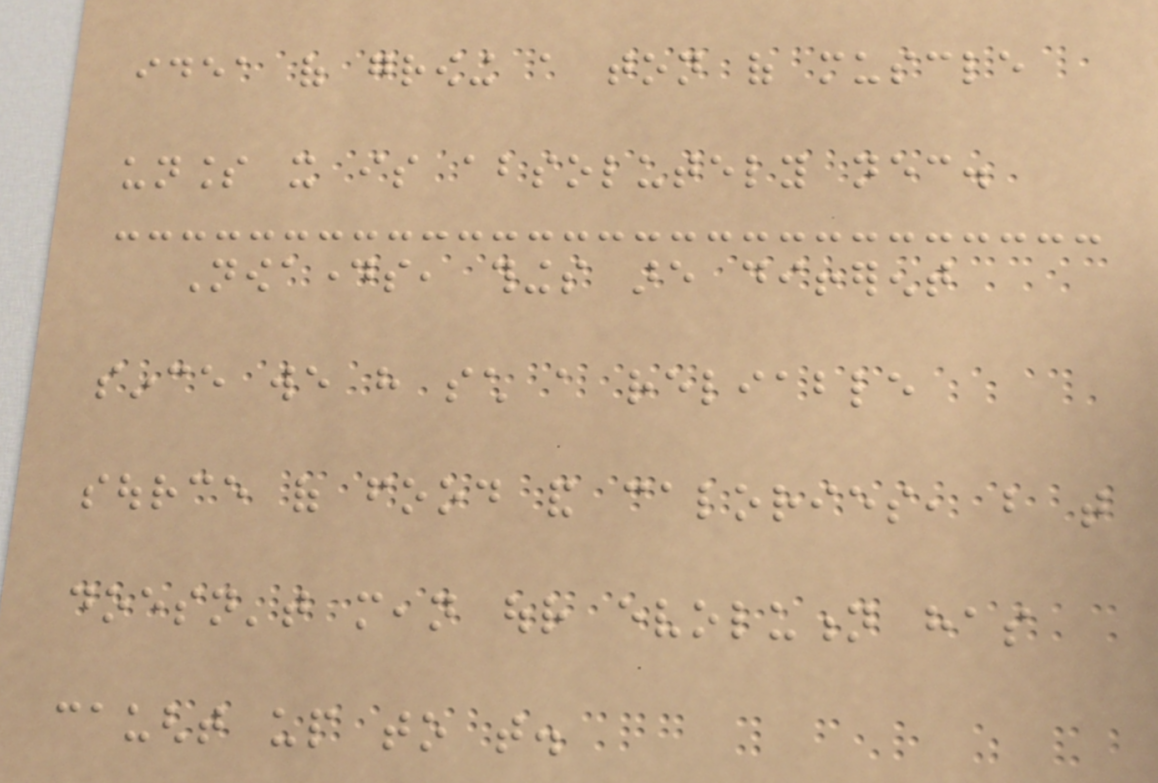idea of growing a ton of muscle
unless it is absolutely necessary.
Nowadays, things are different
since we have such a reliable
source of food and calories, but that
doesn't mean our evolution has
caught up to that.
